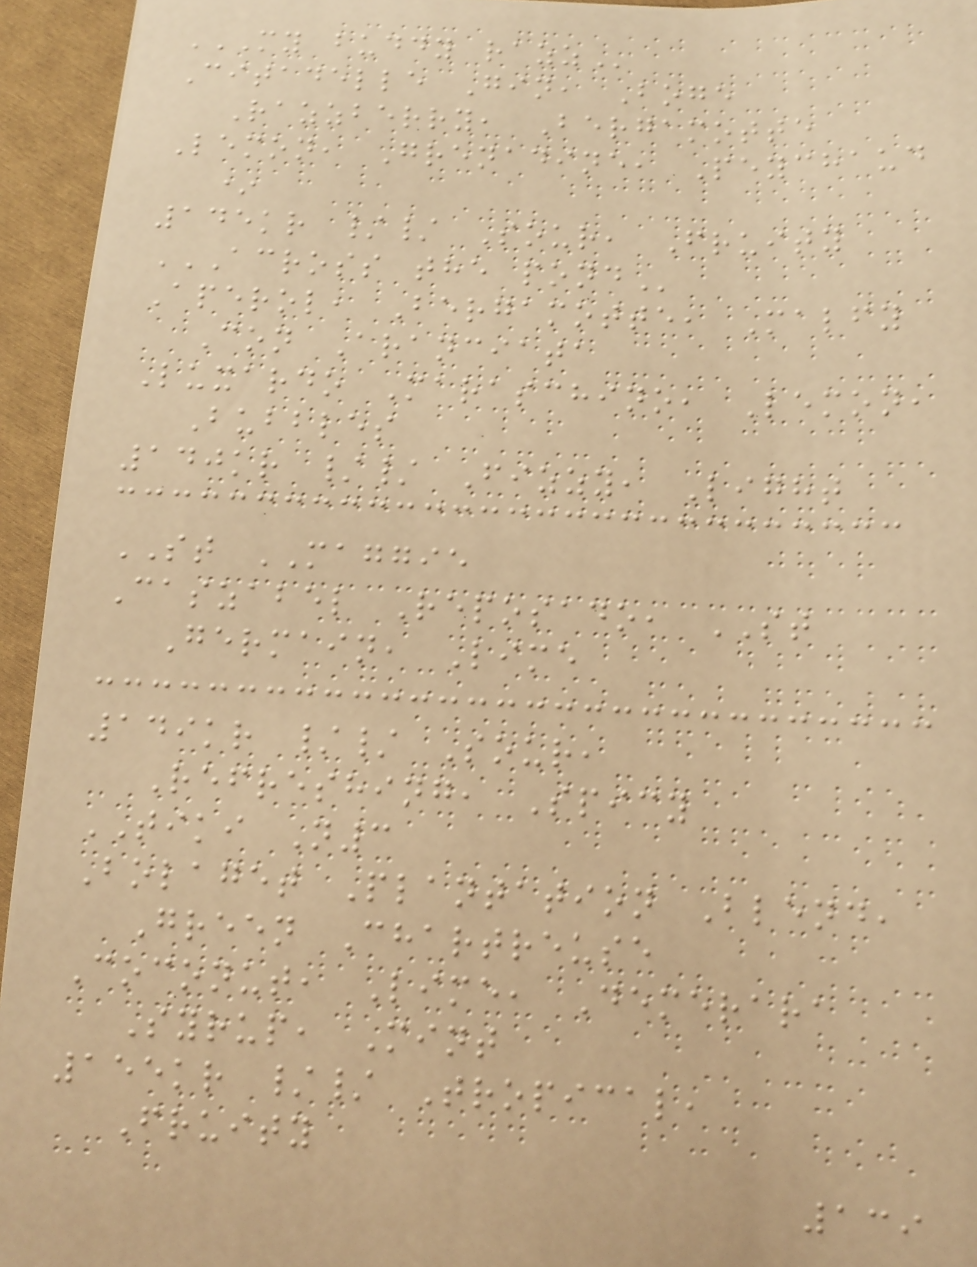MY BUDDY RAZZ
Citadelle Gin, Boge
Razzberry, Bergamotte
Lemon, Grenadine, Peychaud
*
145kr // Sour, Fruity
ACROSS THE POND
Aperol, Bergamotte, Malfy
Con Aranciata
Luxardo Maraschino, Lemon,
Bubbles
140kr // Fizzy, Light
ST MAGGIE
Caszabel Reposado, ST
Germain, Lime
149kr // Sour,
Refreshing, Spicy
TIKI N3
Bolaget Plantation Blend,
Green Chartreuse
Coconut, Lime, Demerara
Syrup, Mint
155kr // Tropical,
Fruity
139
